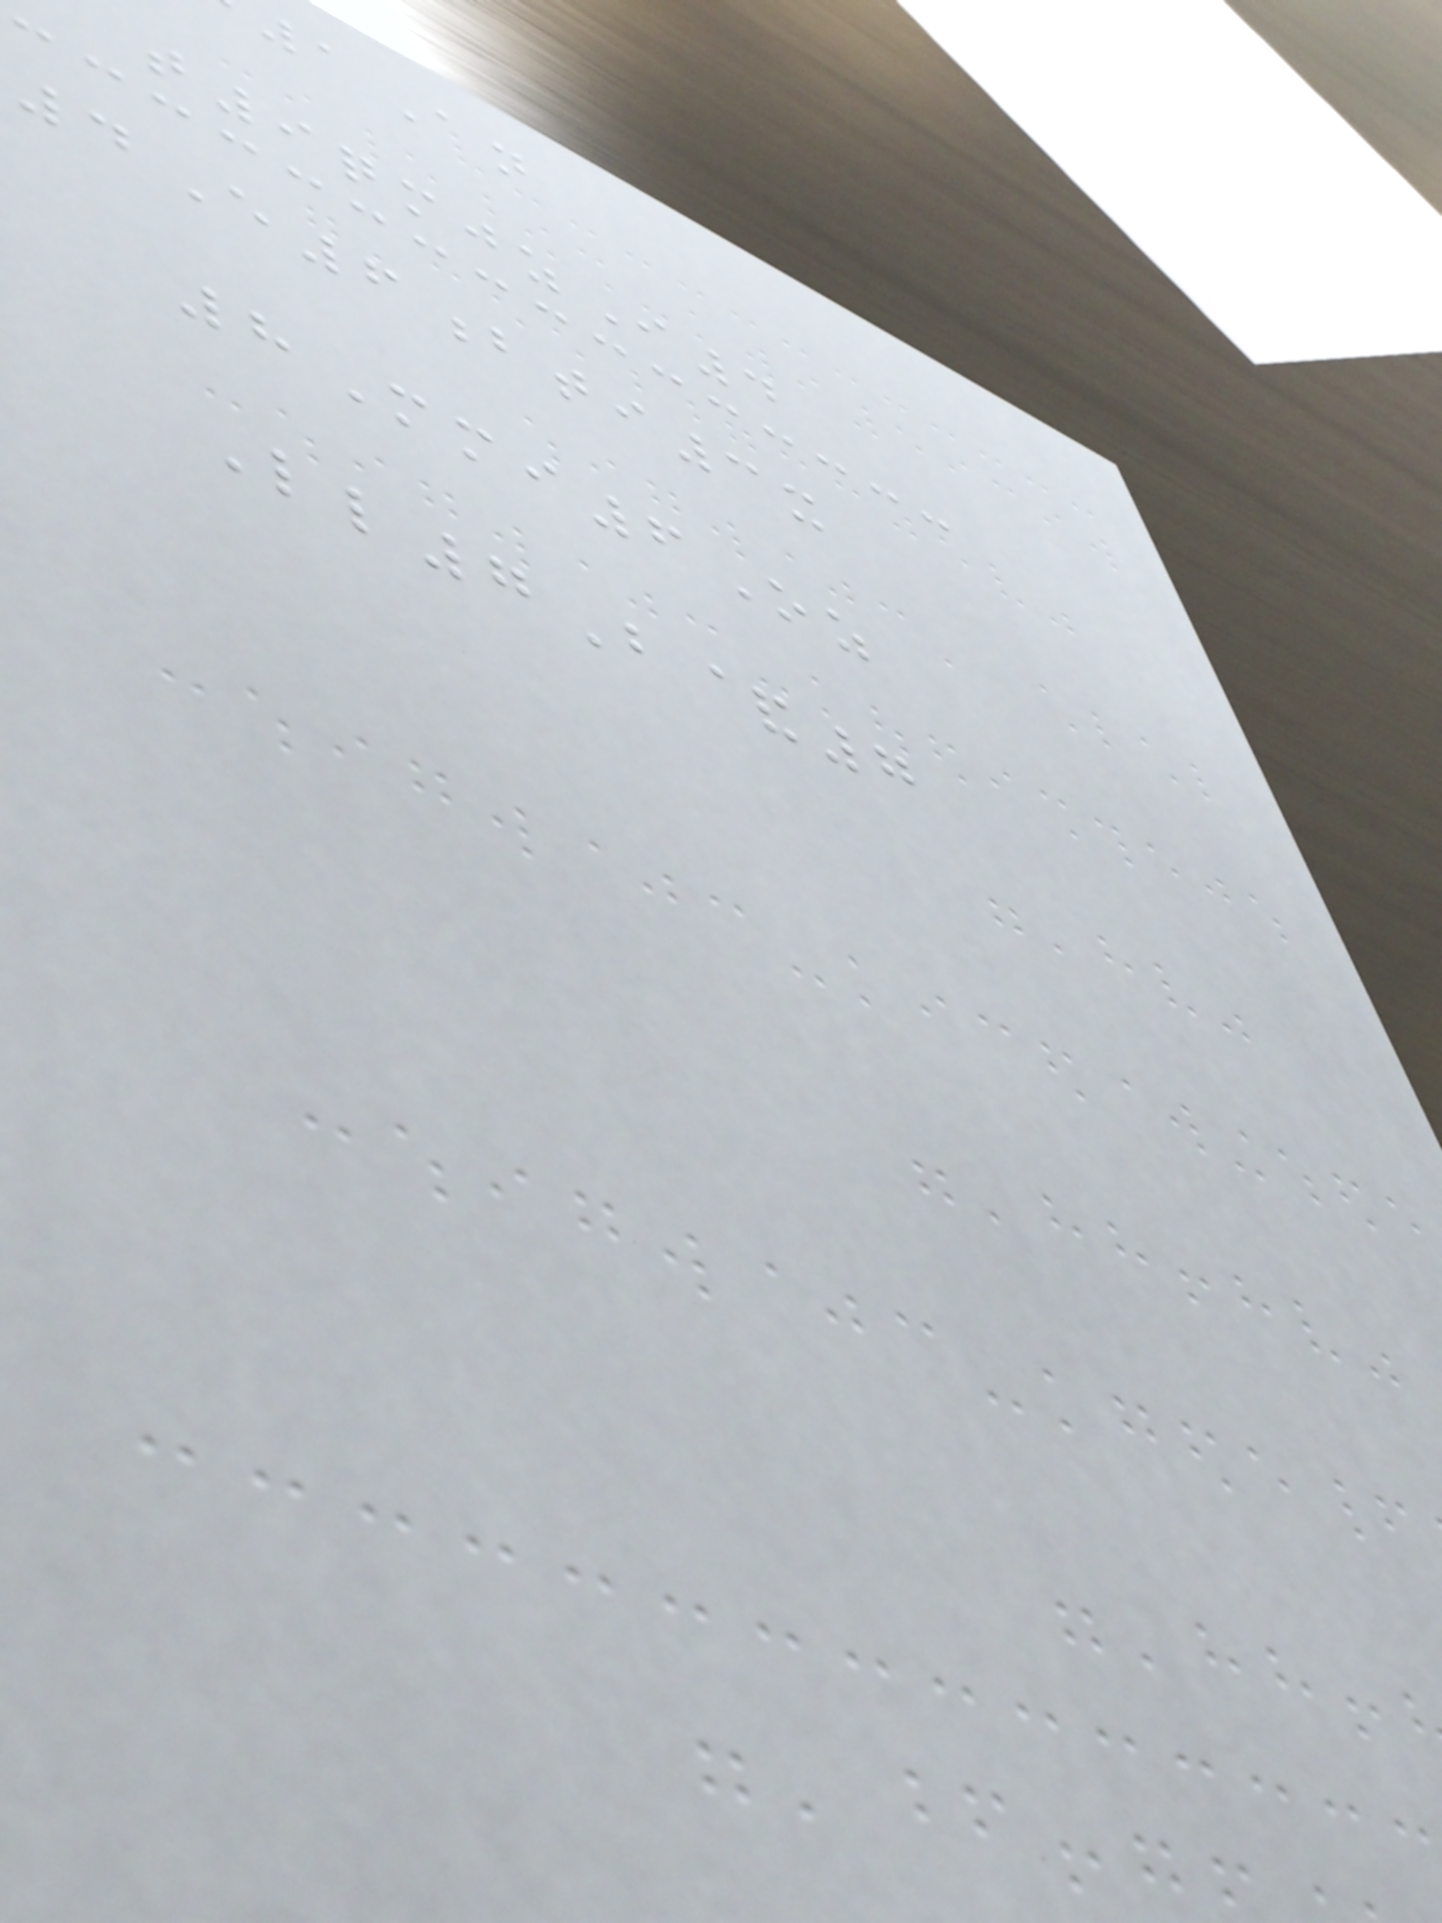1An
t9qmjzI4
4E6bti3x
8Mmi6Oz
Ll7B&7
